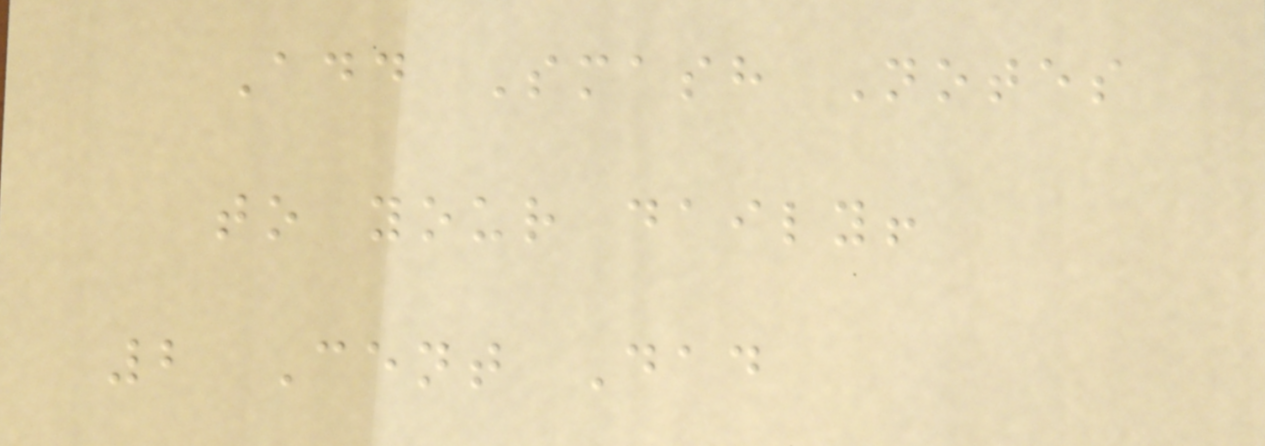Add Smash Notes
to your daily!
2 Cent Dad
